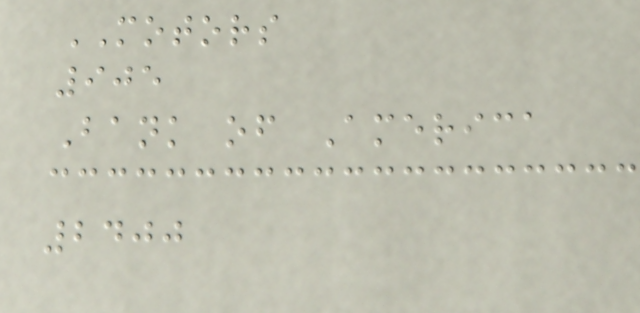MOTORS
905
Bank of America
2400
